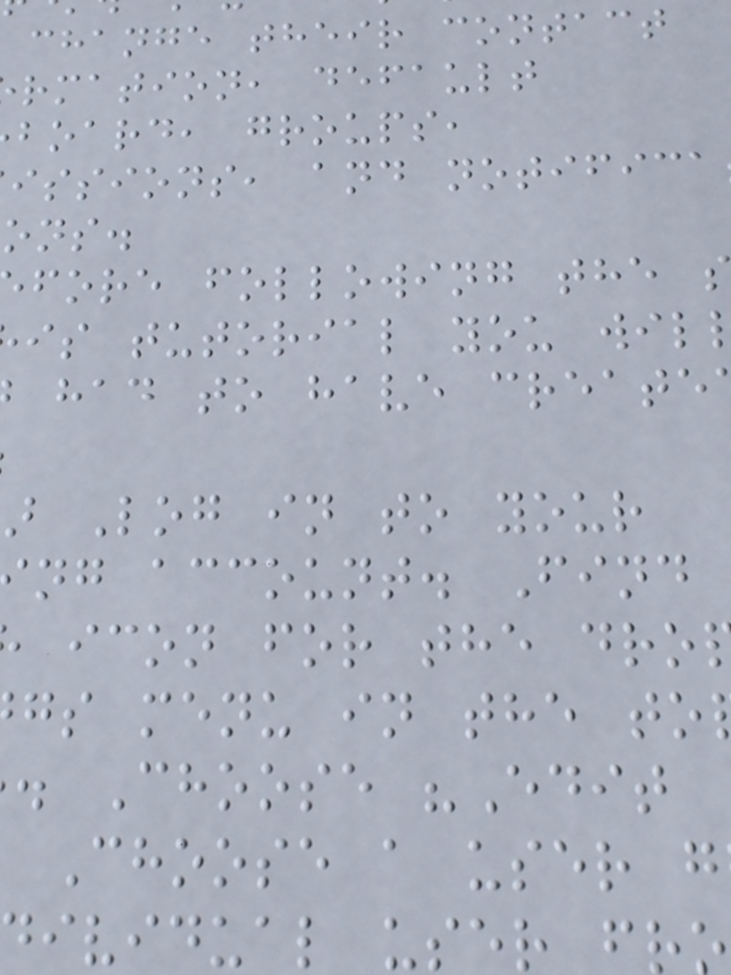change their contact
rmation, default
board, groups,
issions, and notifica
ons.
fore following the
is tutorial you wil
had to have create
Log in to your
ng account. Find
icon for the dro
gs menu in the to
. Choose "Edit
Choose a user g
ividual user f
